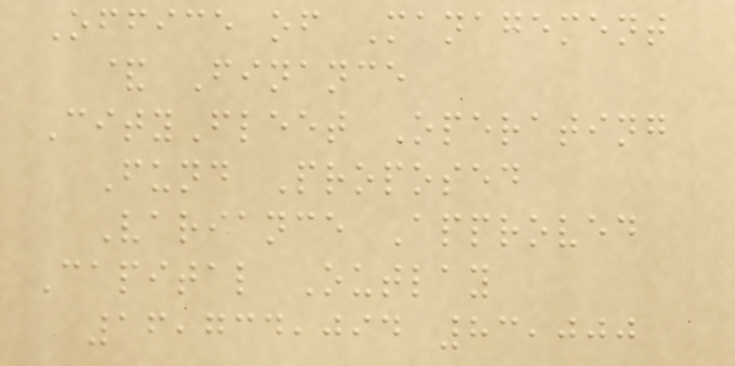Office of Management
& Finance
CityFleet Operating
Fund Proposed
Variance Approved
Capital Outlay
16,734,094 83,000
